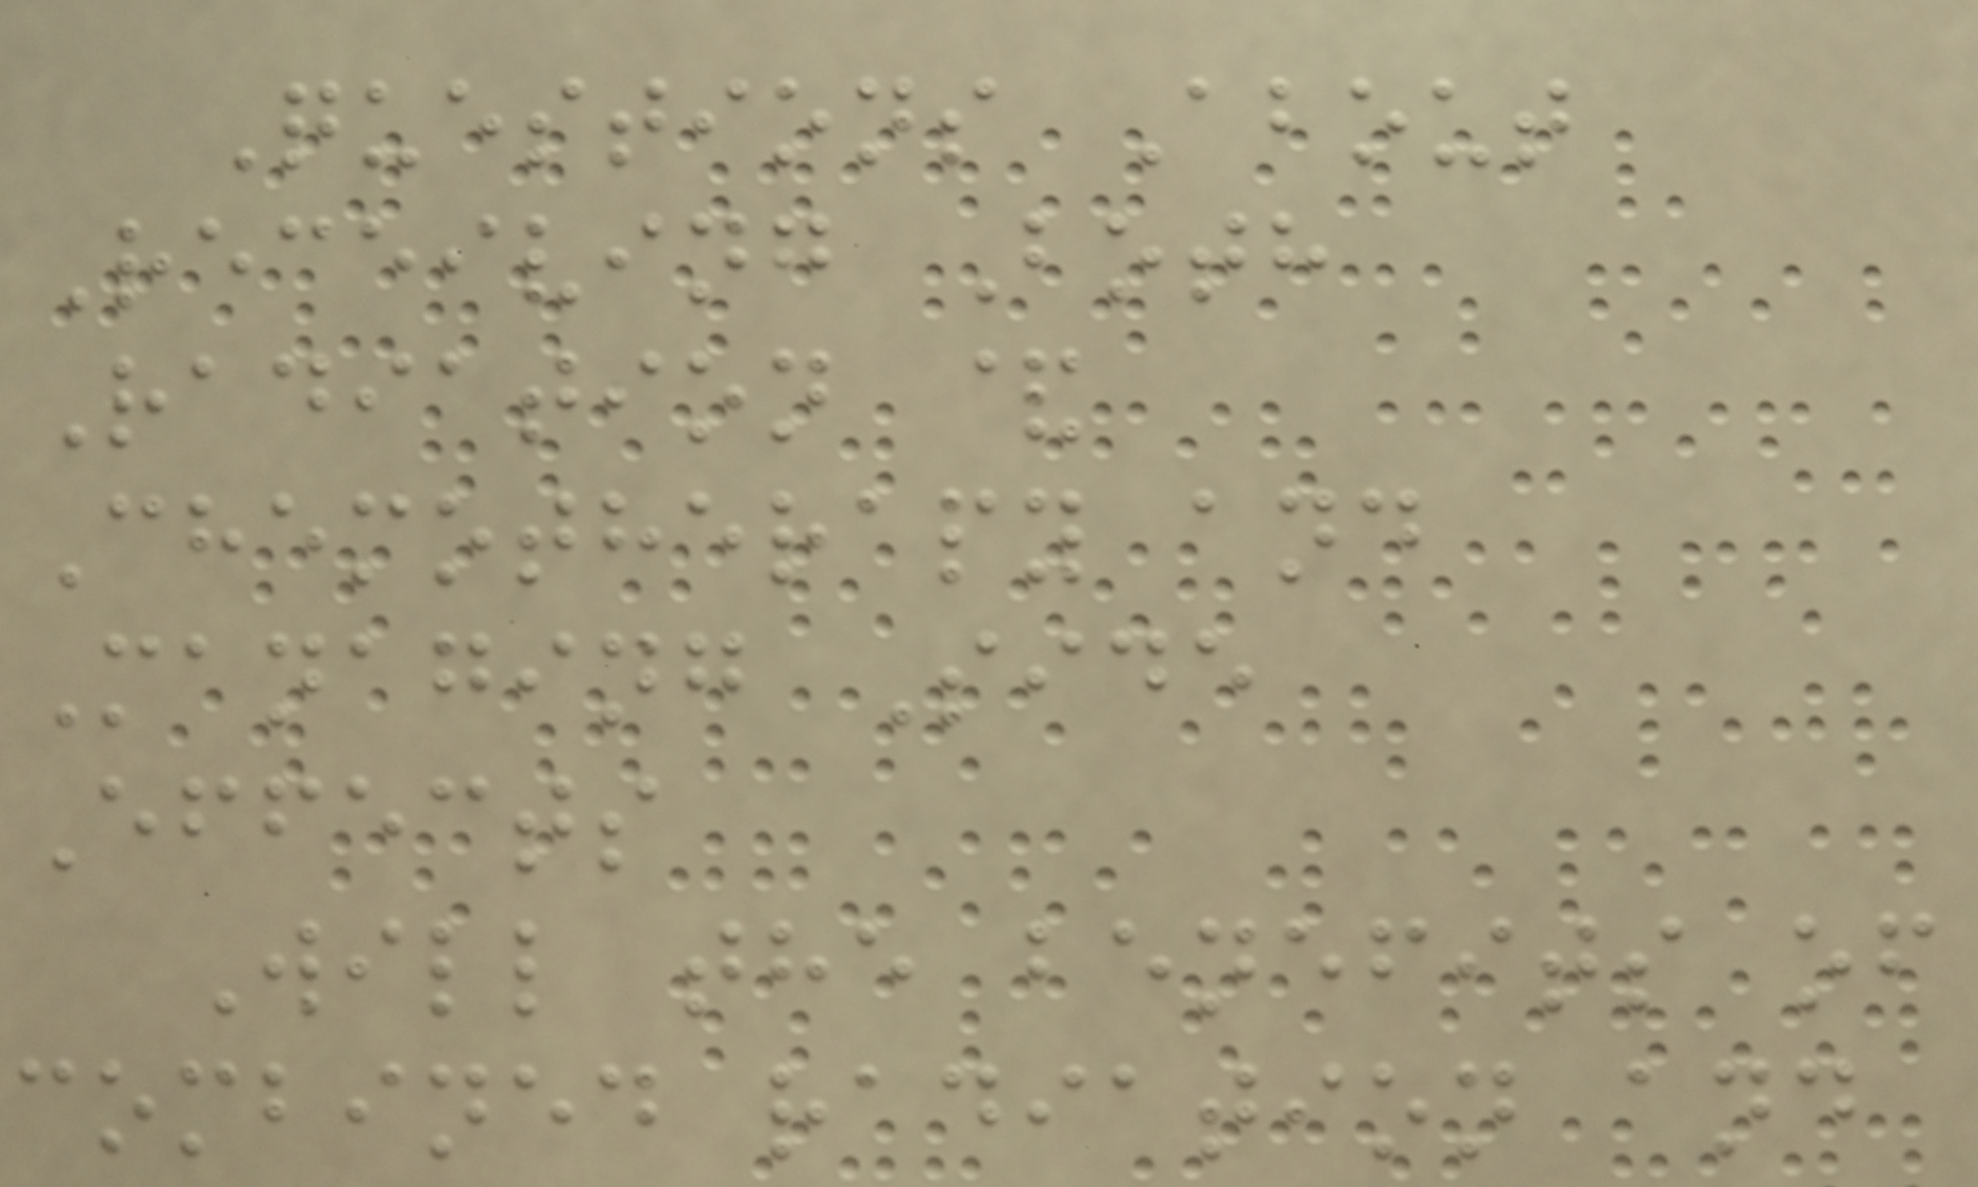Questions About
Receiving Both
Radiation &
Chemotherapy and
Managing Side
Effects
Will the benefits of
combined radiation and
